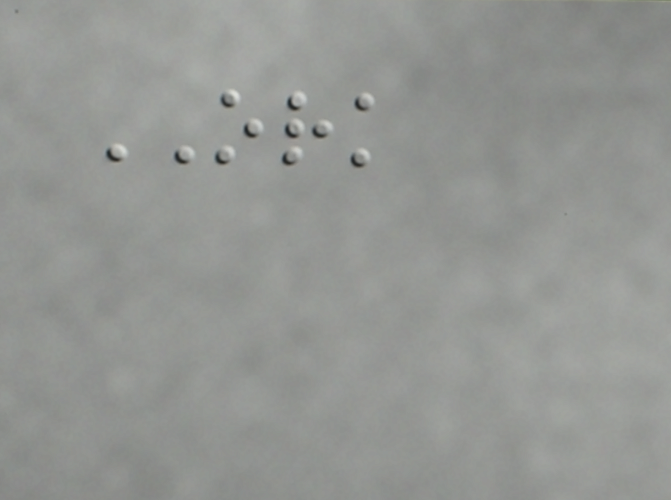ORK
